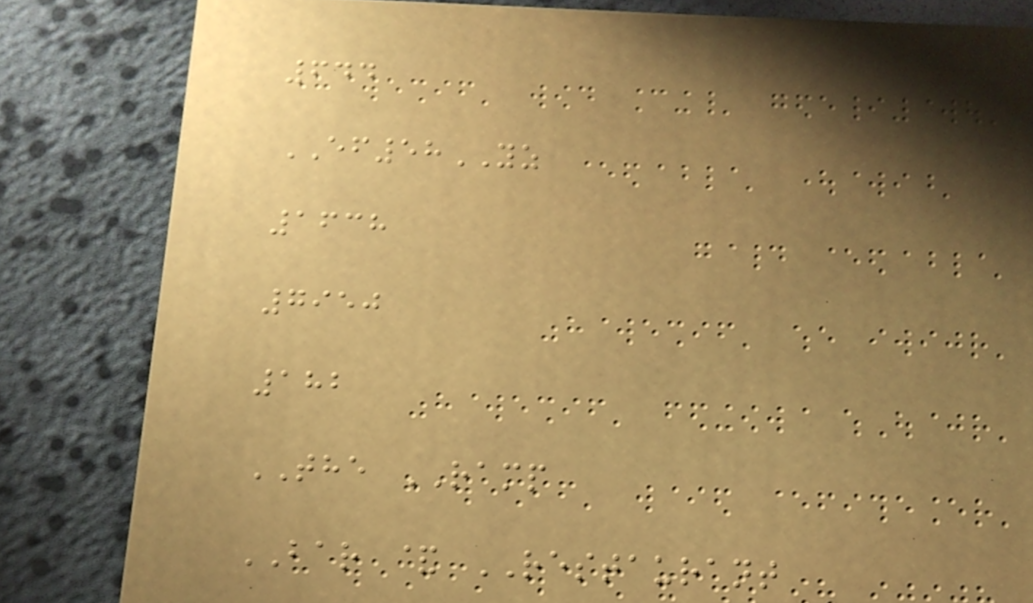644
EF58YZ
1638
7950
182
THE RAMP
BAR & RESTAURANT
